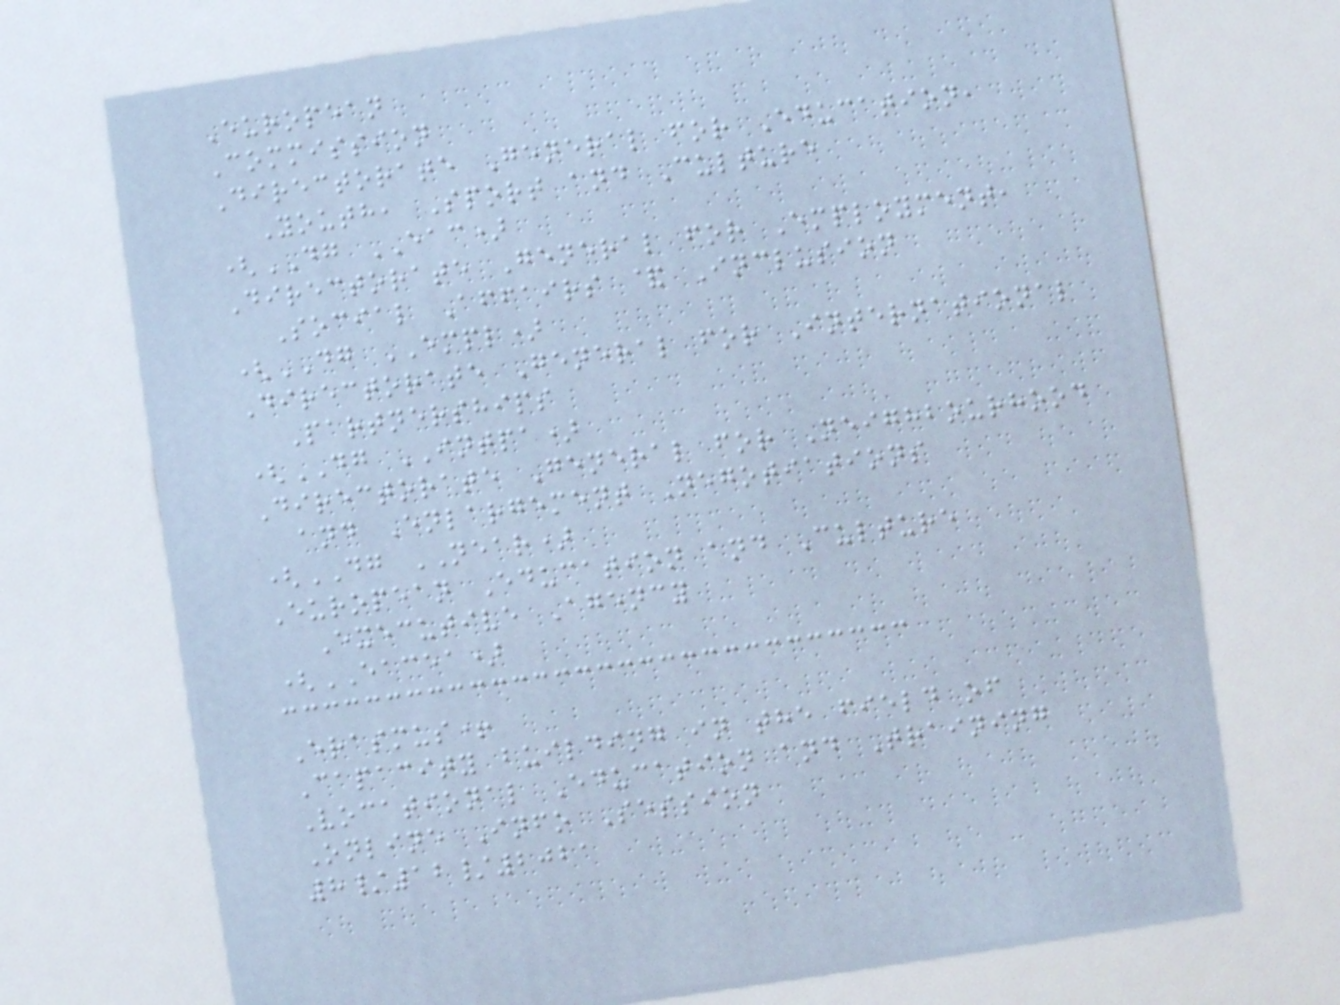European
Commission
Directorate General for Education,
Youth, Sport and Culture
(DG EAC)
Directorate General for Employment,
Social Affairs & Inclusion
(DG EMPL)
Directorate General for International
Partnerships
(DG INTPA)
Directorate General for Neighbourhood
and Enlargement Negotiations
(DG NEAR)
European Education and Culture
Executive Agency
(EACEA)
Erasmus+
Capacity building in the field of
Vocational Education and Training
Online Info Session
8/12/2021
